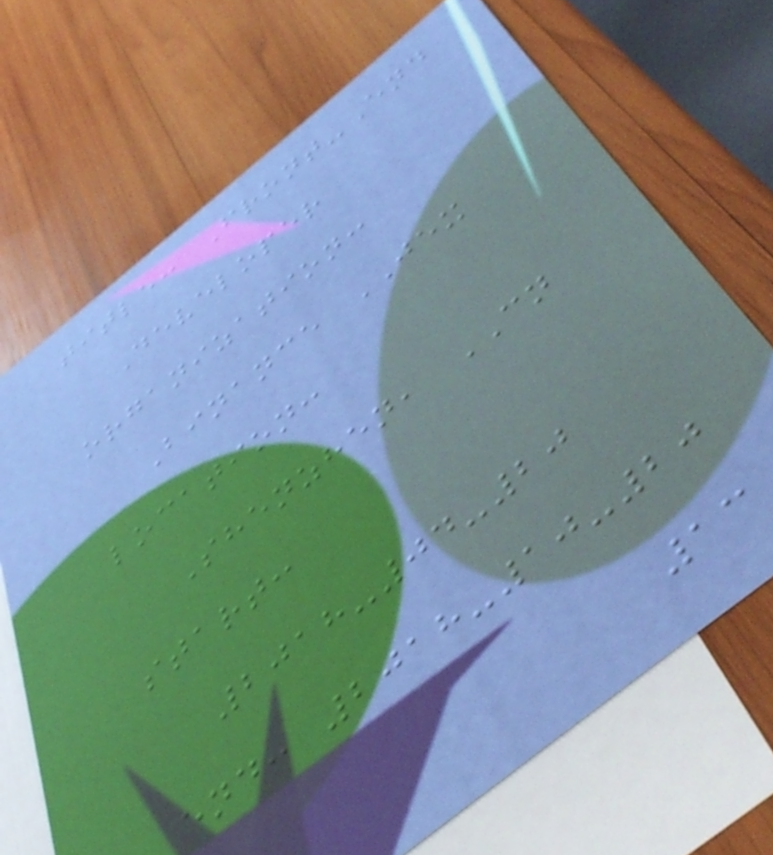title: Front-End
Developer
organization:
Binance JEX
location:
Shenzhen, CN
start:
2018-04-20
end: 2018-10-20
13
